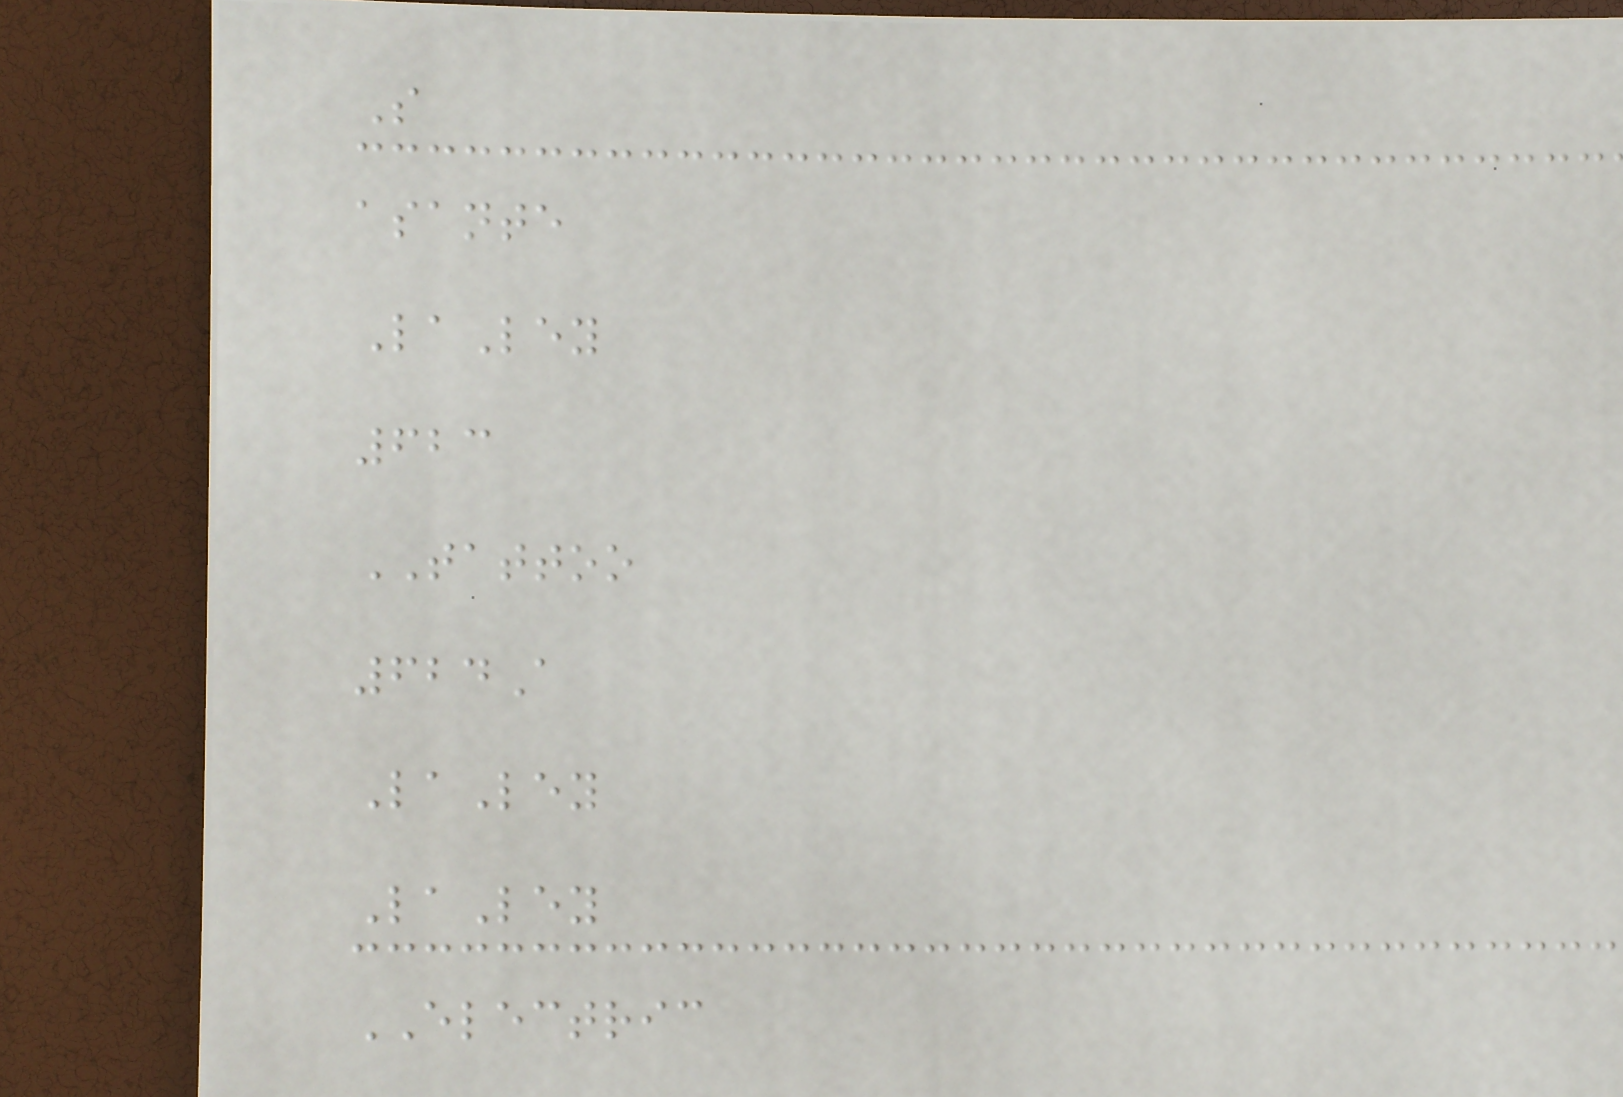S
asante
LaLey
623
TATTOO
624A
LaLey
LaLey
ELECTRIC
